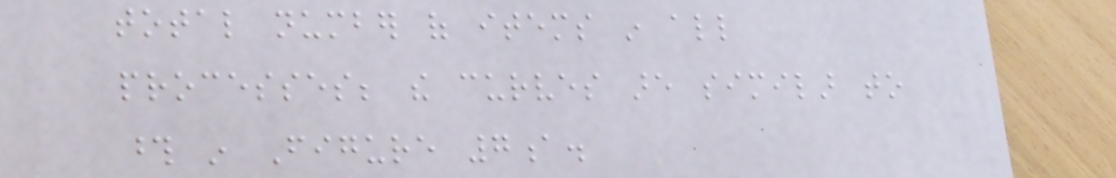total number of items in all
processes; the curves are similar to
those in Figure 7a.
